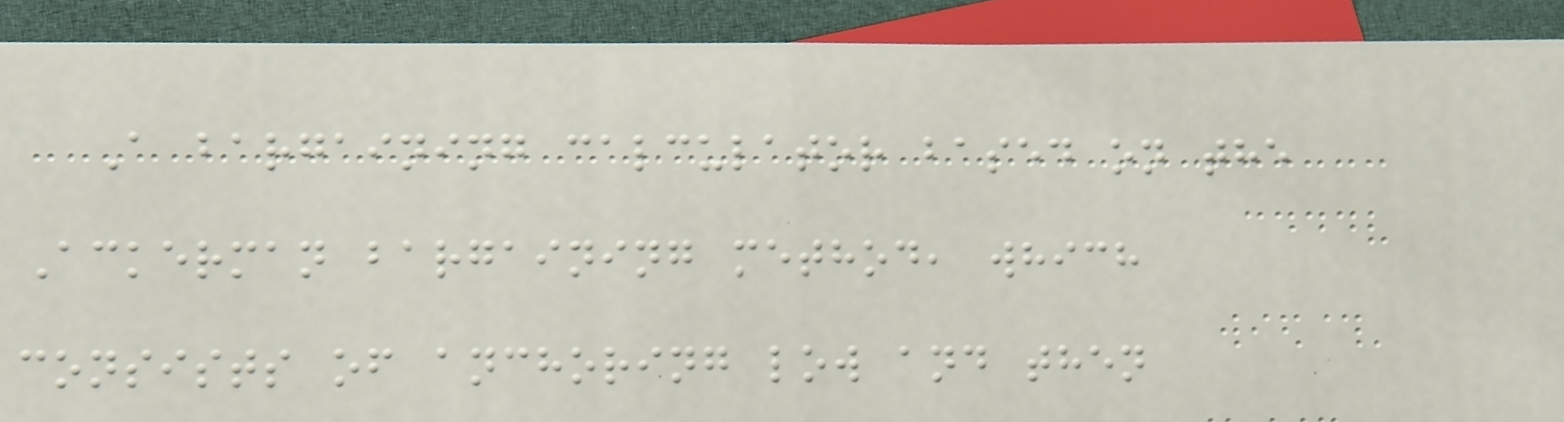A bargaining calculator based on the
Ackerman bargaining method, which
consists of anchoring low and then
